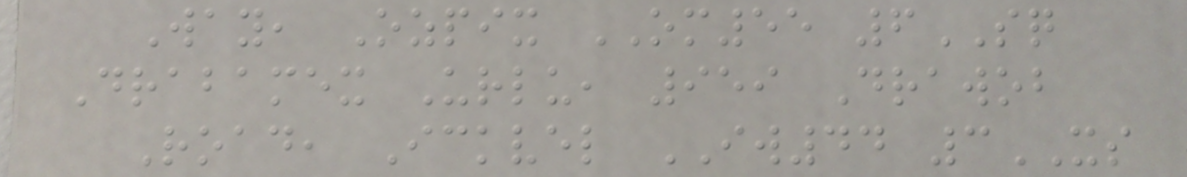Way, Ozpix OM55 6SQ
Drabamex Urlu, 959 Drawob
Road, Ickvel IW44 3XS
